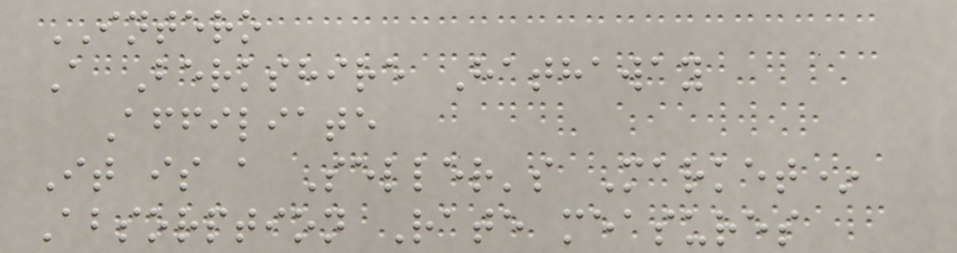INTERO
A Berkshire Hathaway
Affiliate
It is a Seller's Market*
Absorption Rate measures
